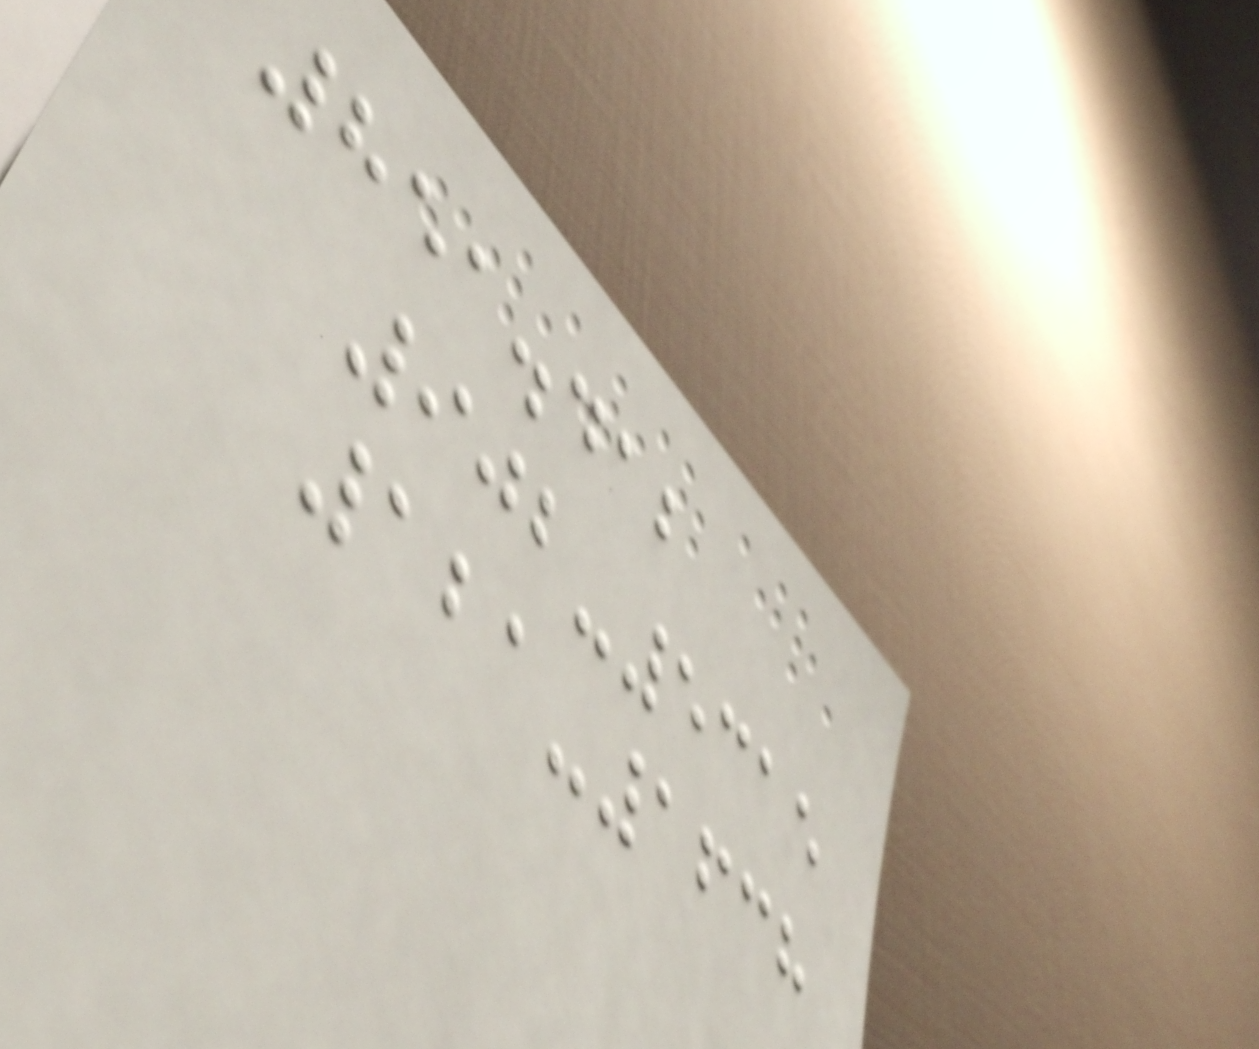851.412
902-5315
121-1638
